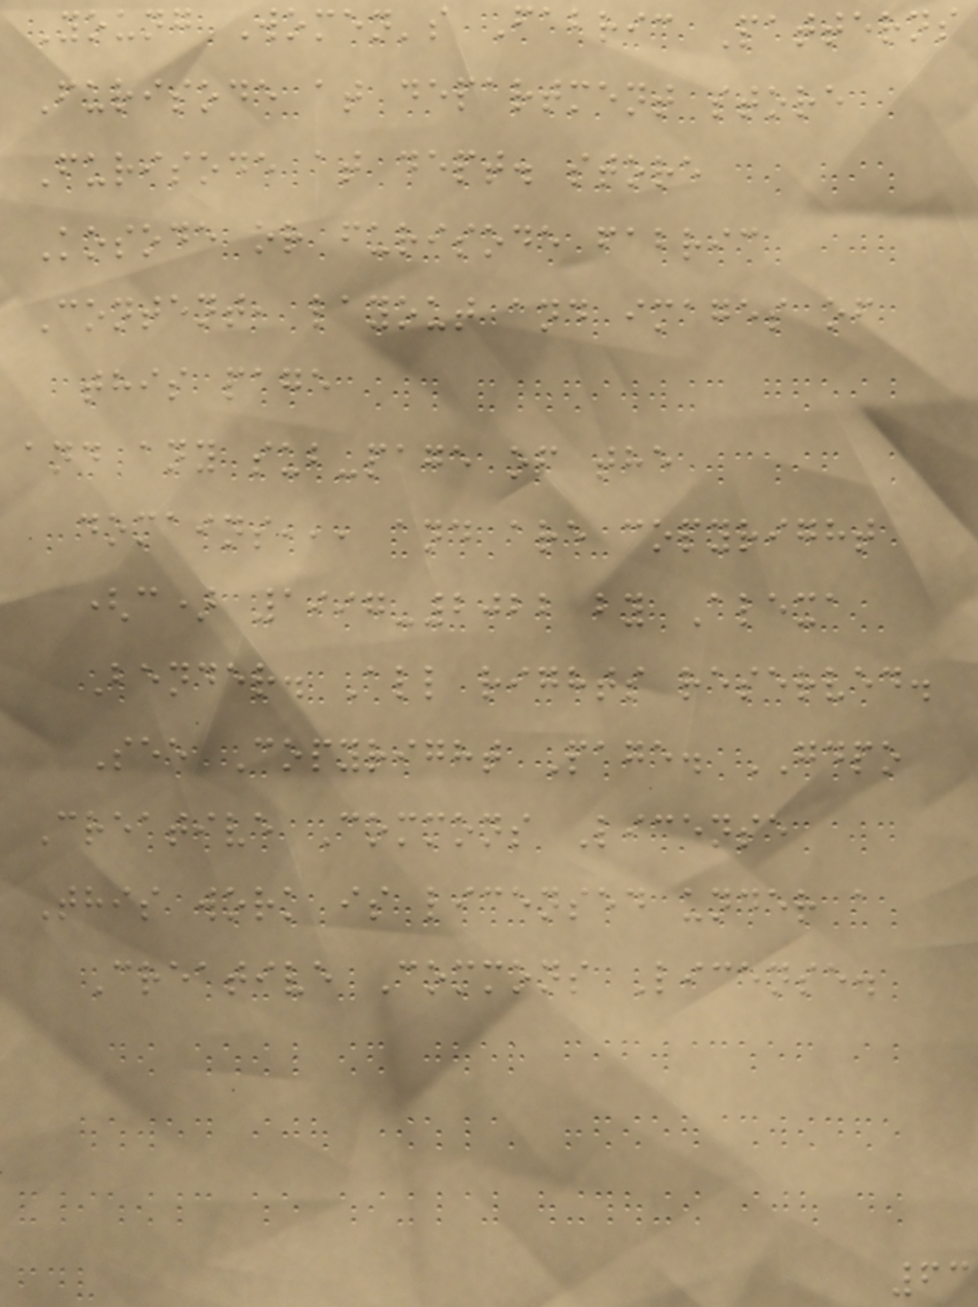Young Women's Fabric Patterns
Furisode at department store
Furisode at dept. store
Kosode or furisode fabric
Content, layout and images of
this page
and any sub-page of the
domains,,, and are copyright
(c) 1997-2022 by Alexa
Bender. All rights reserved.
See Copyright Page. GDPO
Creative Commons License
This work is licensed under a
Creative Commons License.
63
